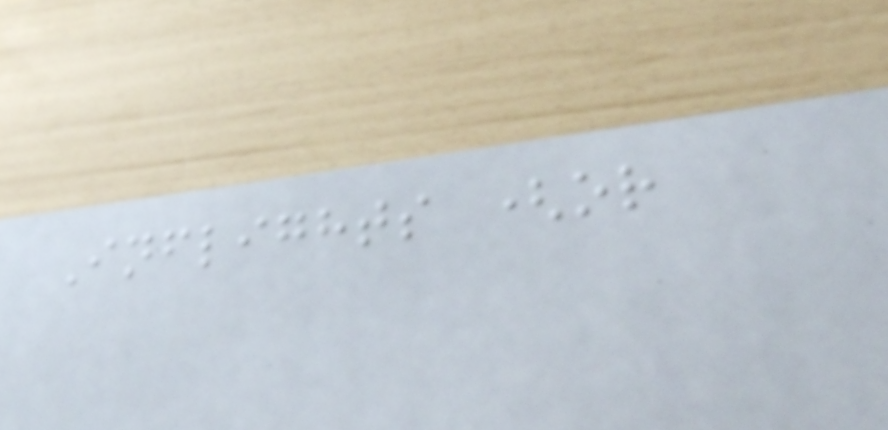Inflights (or
